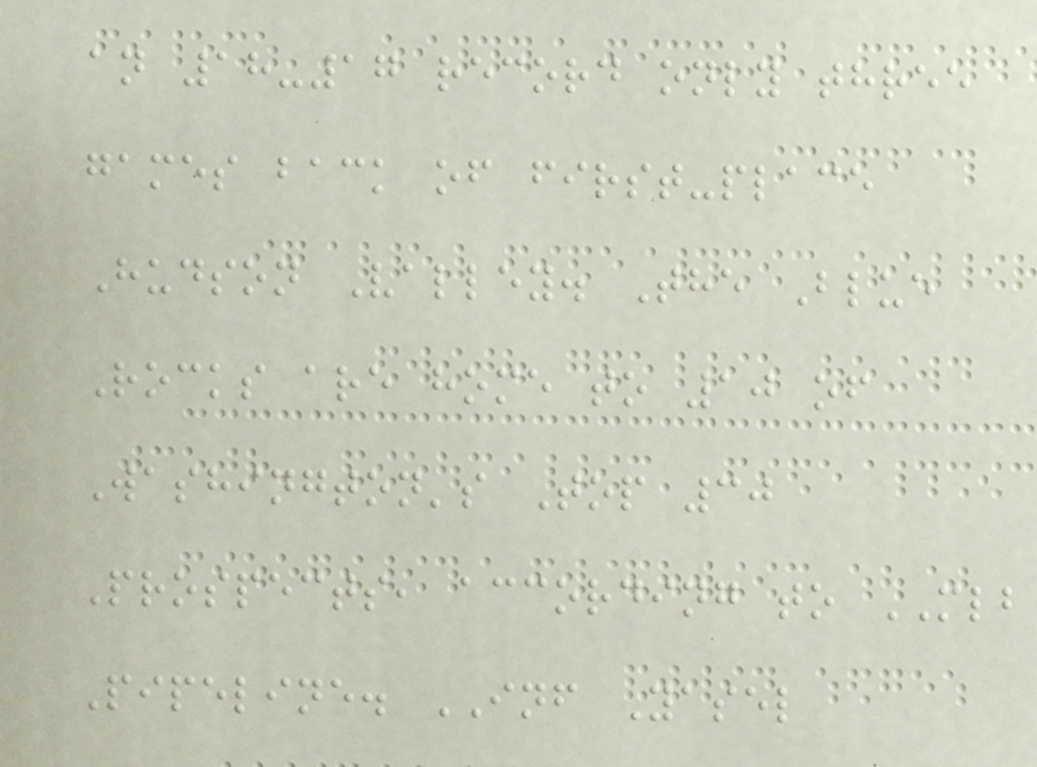an 18-17 record only three
games back of first-place
Hudson Valley. The Blue
Rocks are home to 10 of
Washington's Top 30
Prospects, according to MLB
Pipeline. INF Yasel
